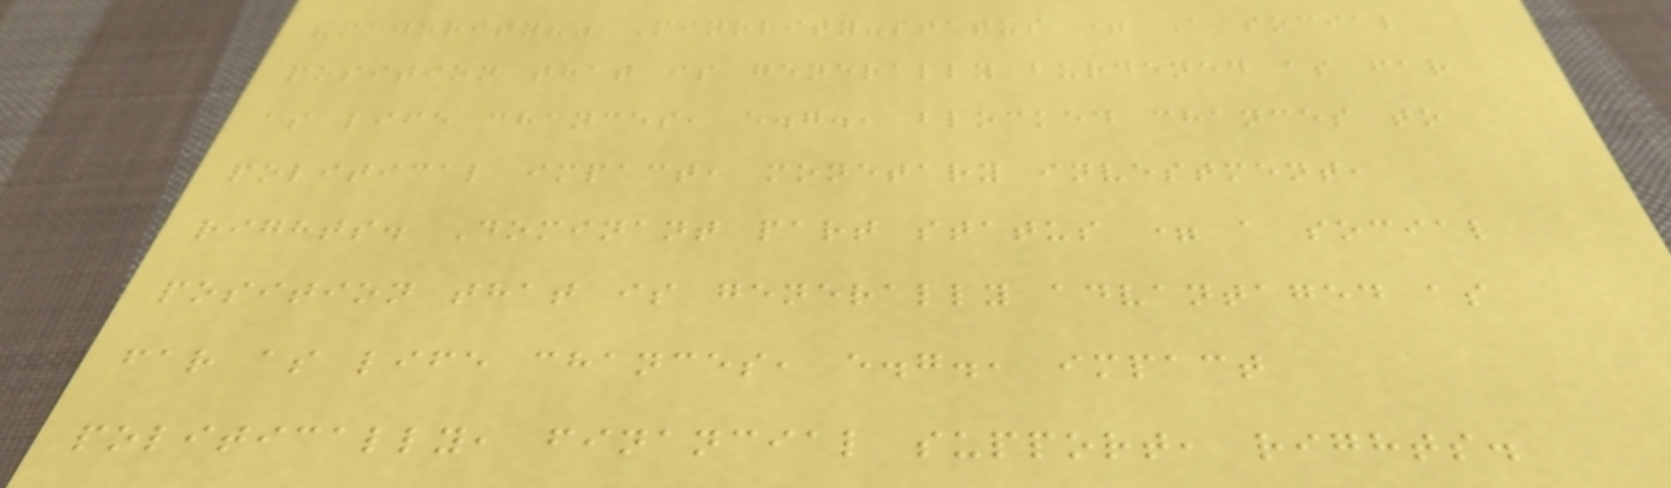"majority?" Minority-status = A social
position that is generally burdened as far
as life chances, e.g., blocked chances to
political impact, monetary investment,
rights. Dominant part status = a social
position that is generally advantaged as
far as life chances, e.g., impact
politically, financial support, rights.
